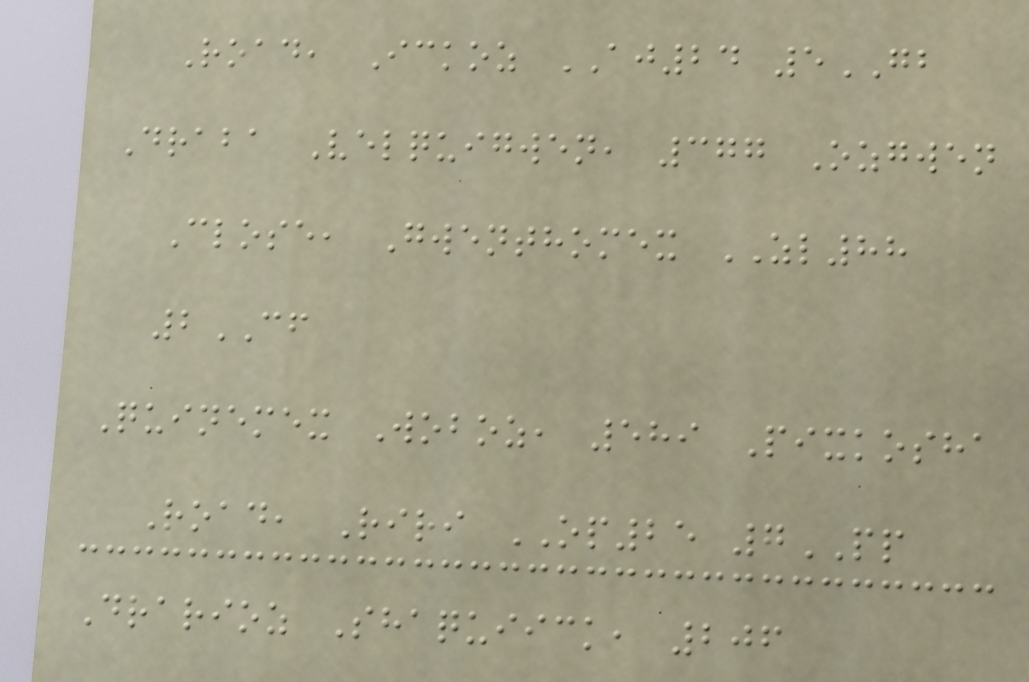Road, Ickoz AJ24 5GB
Draba Velquigwen, 377 Ozgwen
Close, Gwenthomex ZL88
2CF
Quinemex Woboz, 589 Pixkosha
Road, Riri OP25 7PP
Drarioz Shaquiick, 206
